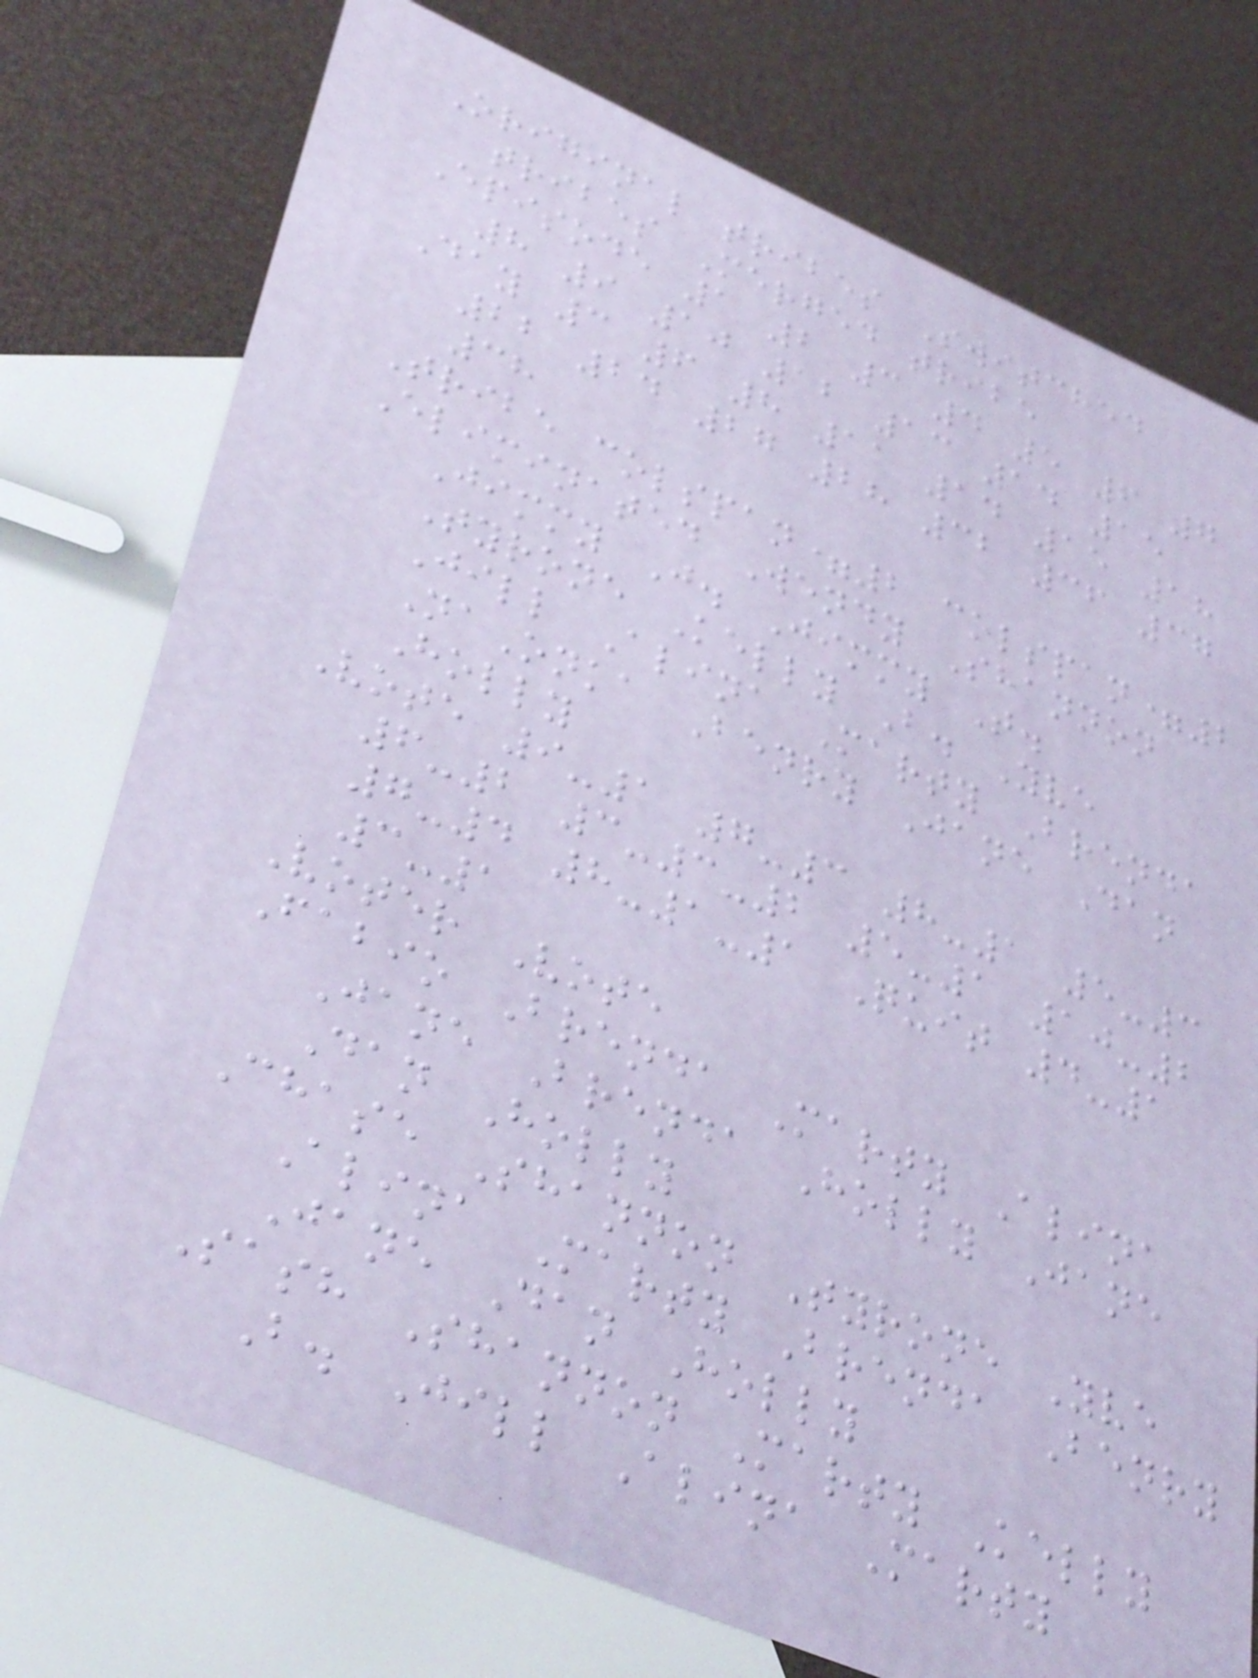Original tribes Switched
tribes Merged tribe
Episode 1 2 3 4 5 6 7
8 9 10 12 13 14 15
Day 3 6 8 11 14 15 18
22 24 27 28 32 36 37
38
Tribe colspan=2 colspan=2
Eliminated Wendy Shannon
Jimmy J. Jimmy T.
Tyrone Kelly B. Yve
Jill Alina Marty Brenda
NaOnka Benry Jane Dan
Holly
Vote 9-1 7-3 8-1 5-3
6-2 3-3-2 5-1 10-2
7-4 8-1-1 Quit 4-1
3-1
Voter Vote
Fabio Brenda Marty Alina
Jane Brenda Holly Jane
Dan Holly
Chase Shannon Tyrone Yve
Alina Marty Brenda Benry
Jane Dan Holly
Sash Shannon Marty Kelly
B. Jill Alina Marty
